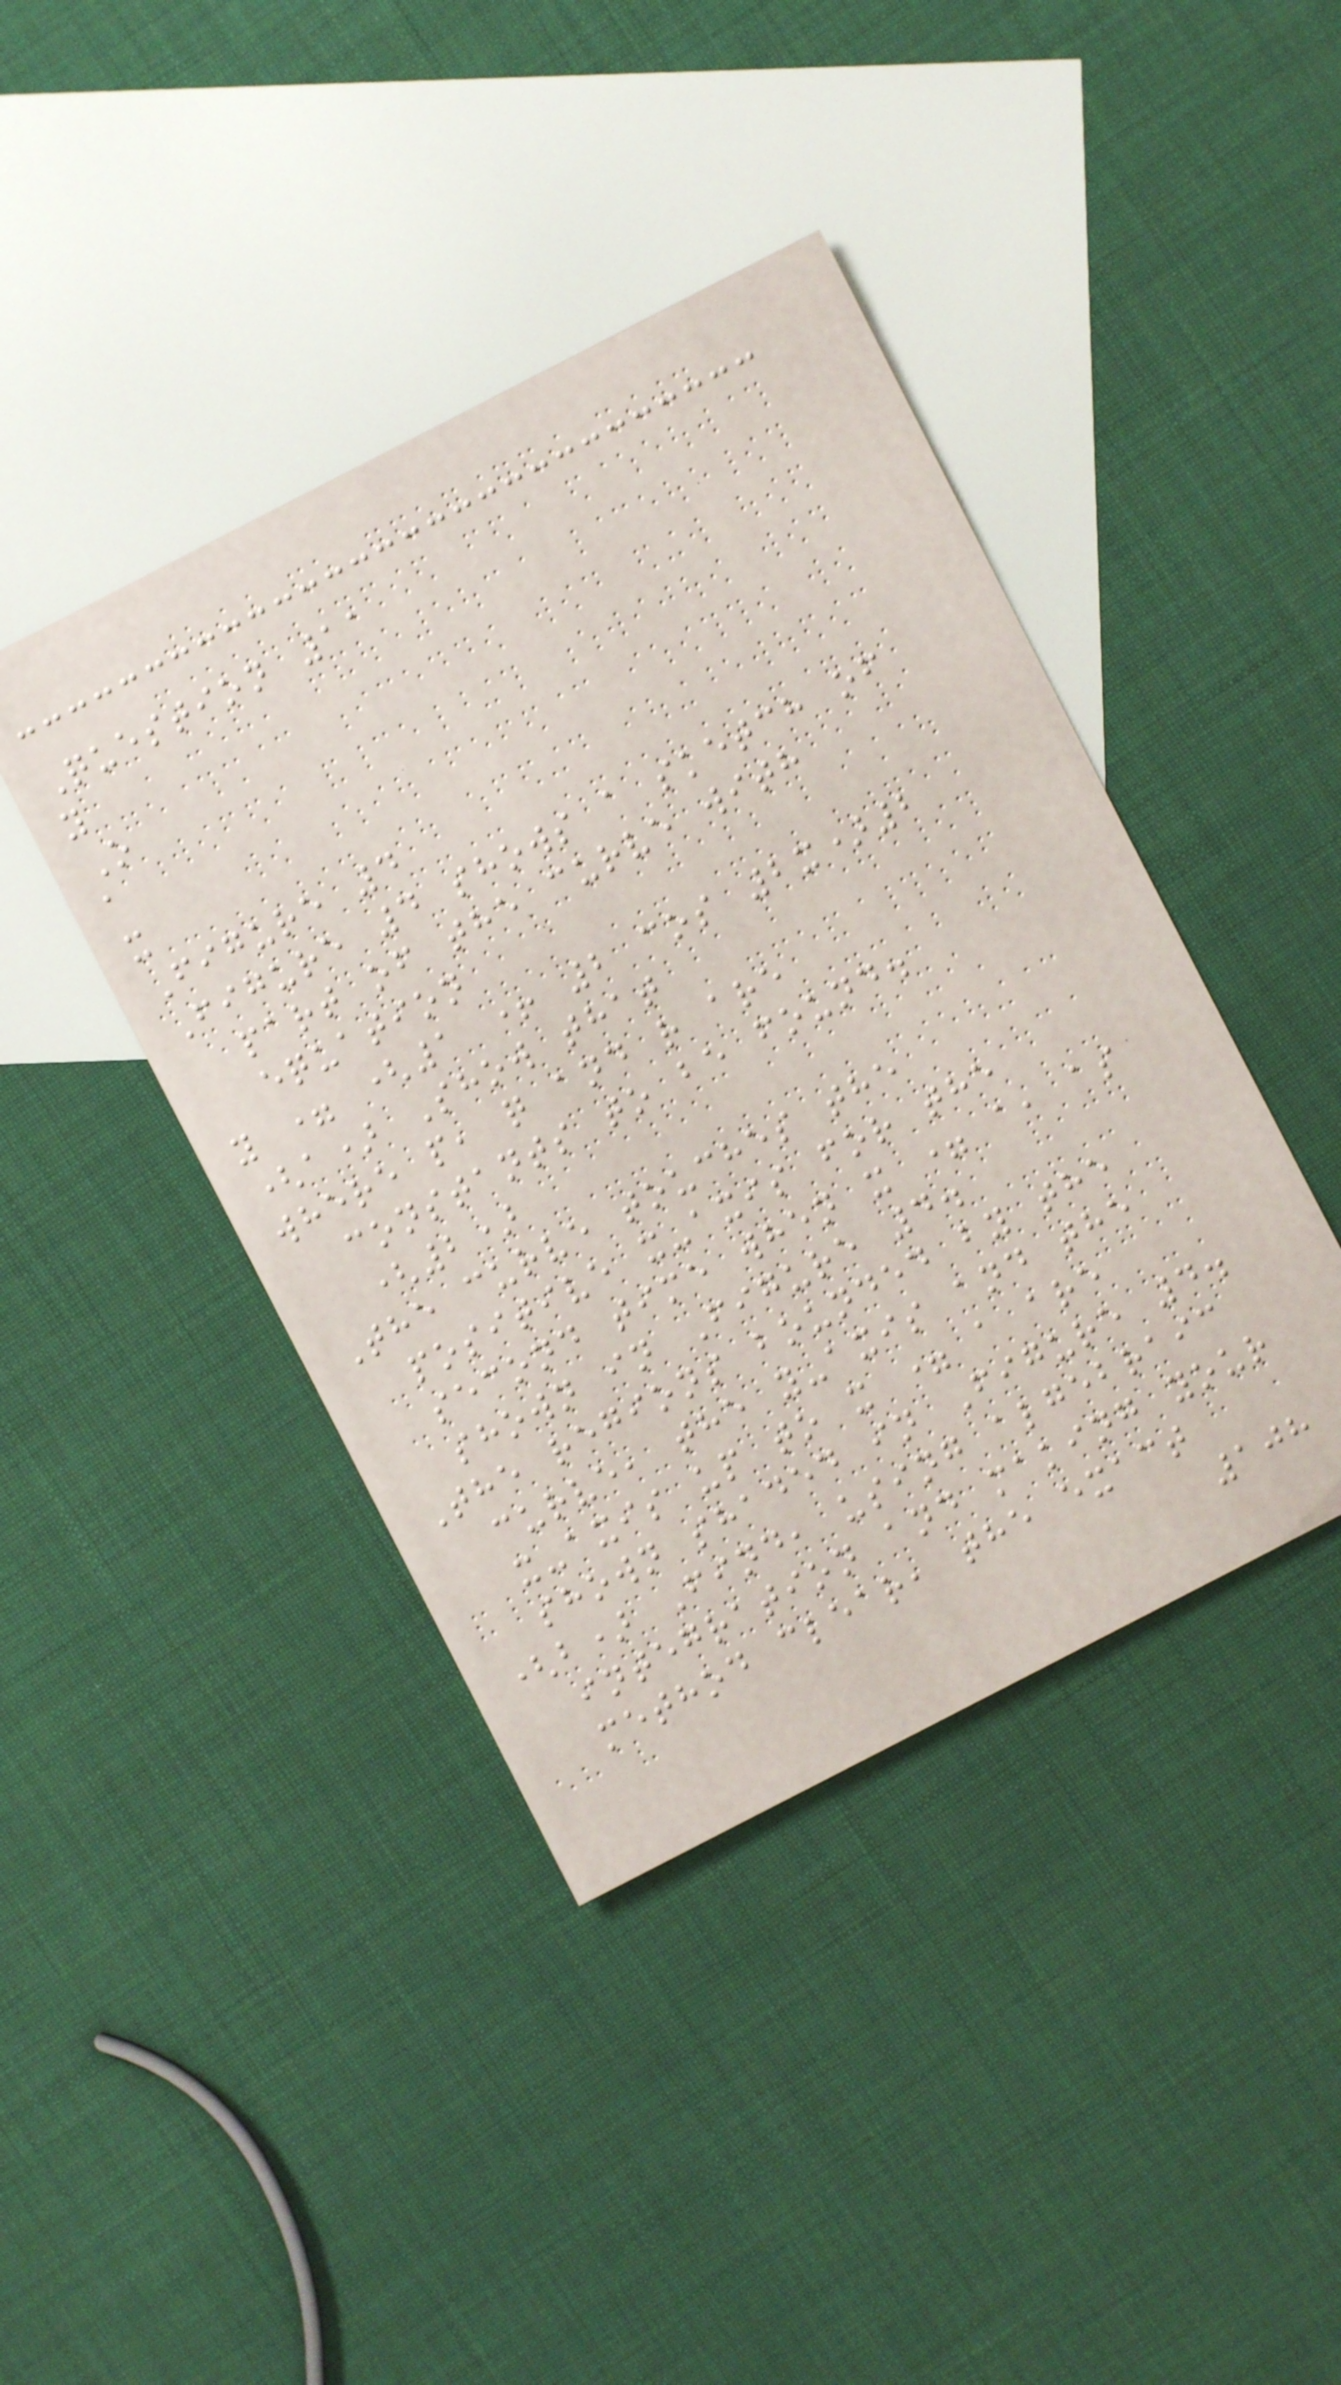Question 11
y
O
a
x
Figure 4
Figure 4 shows a sketch of
part of the curve with
equation
y = (1 + 2 cos 2x)2
(a) Show that
where p, q and r are
constants to be found.
(2)
The curve touches the
positive x-axis for the
second time when x = a, as
shown in Figure 4.
The regions bounded by the
curve, the y-axis and the
x-axis up to x = a are
shown shaded in Figure 4.
(b) Find, using algebraic
integration and making your
method clear, the exact
108
